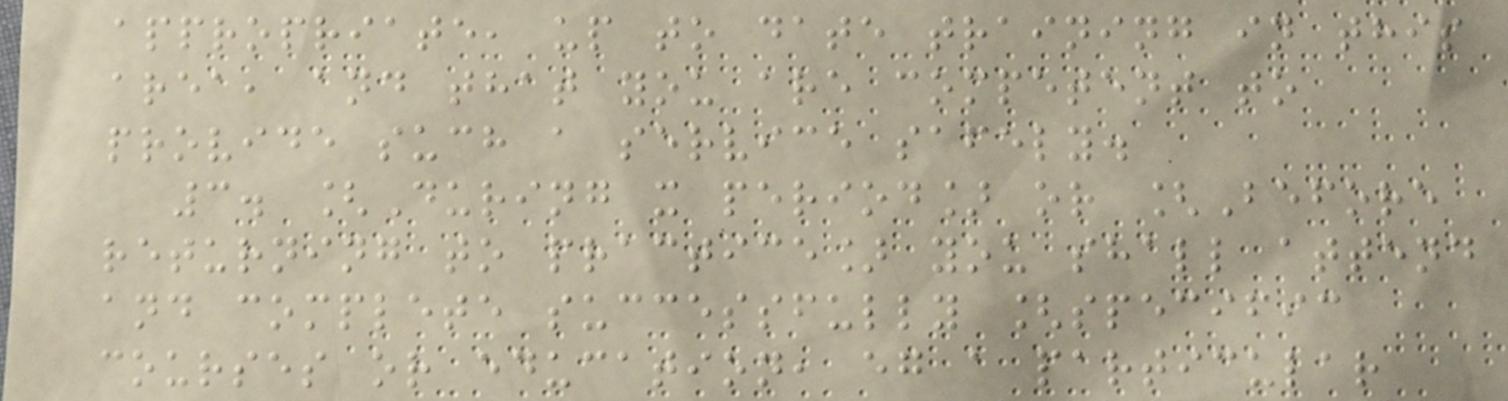appropriate, up to date training in this
area, and that you are competent to
provide such a service safely.
3. [During x period] or [Before
returning to practice] you shall attend
and complete successfully [specific
courses or education, eg a particular
